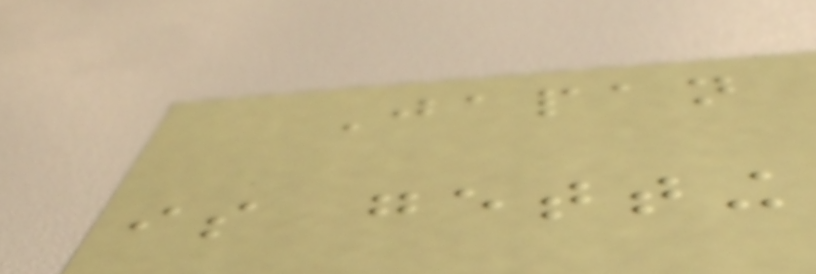Japan
is getting
